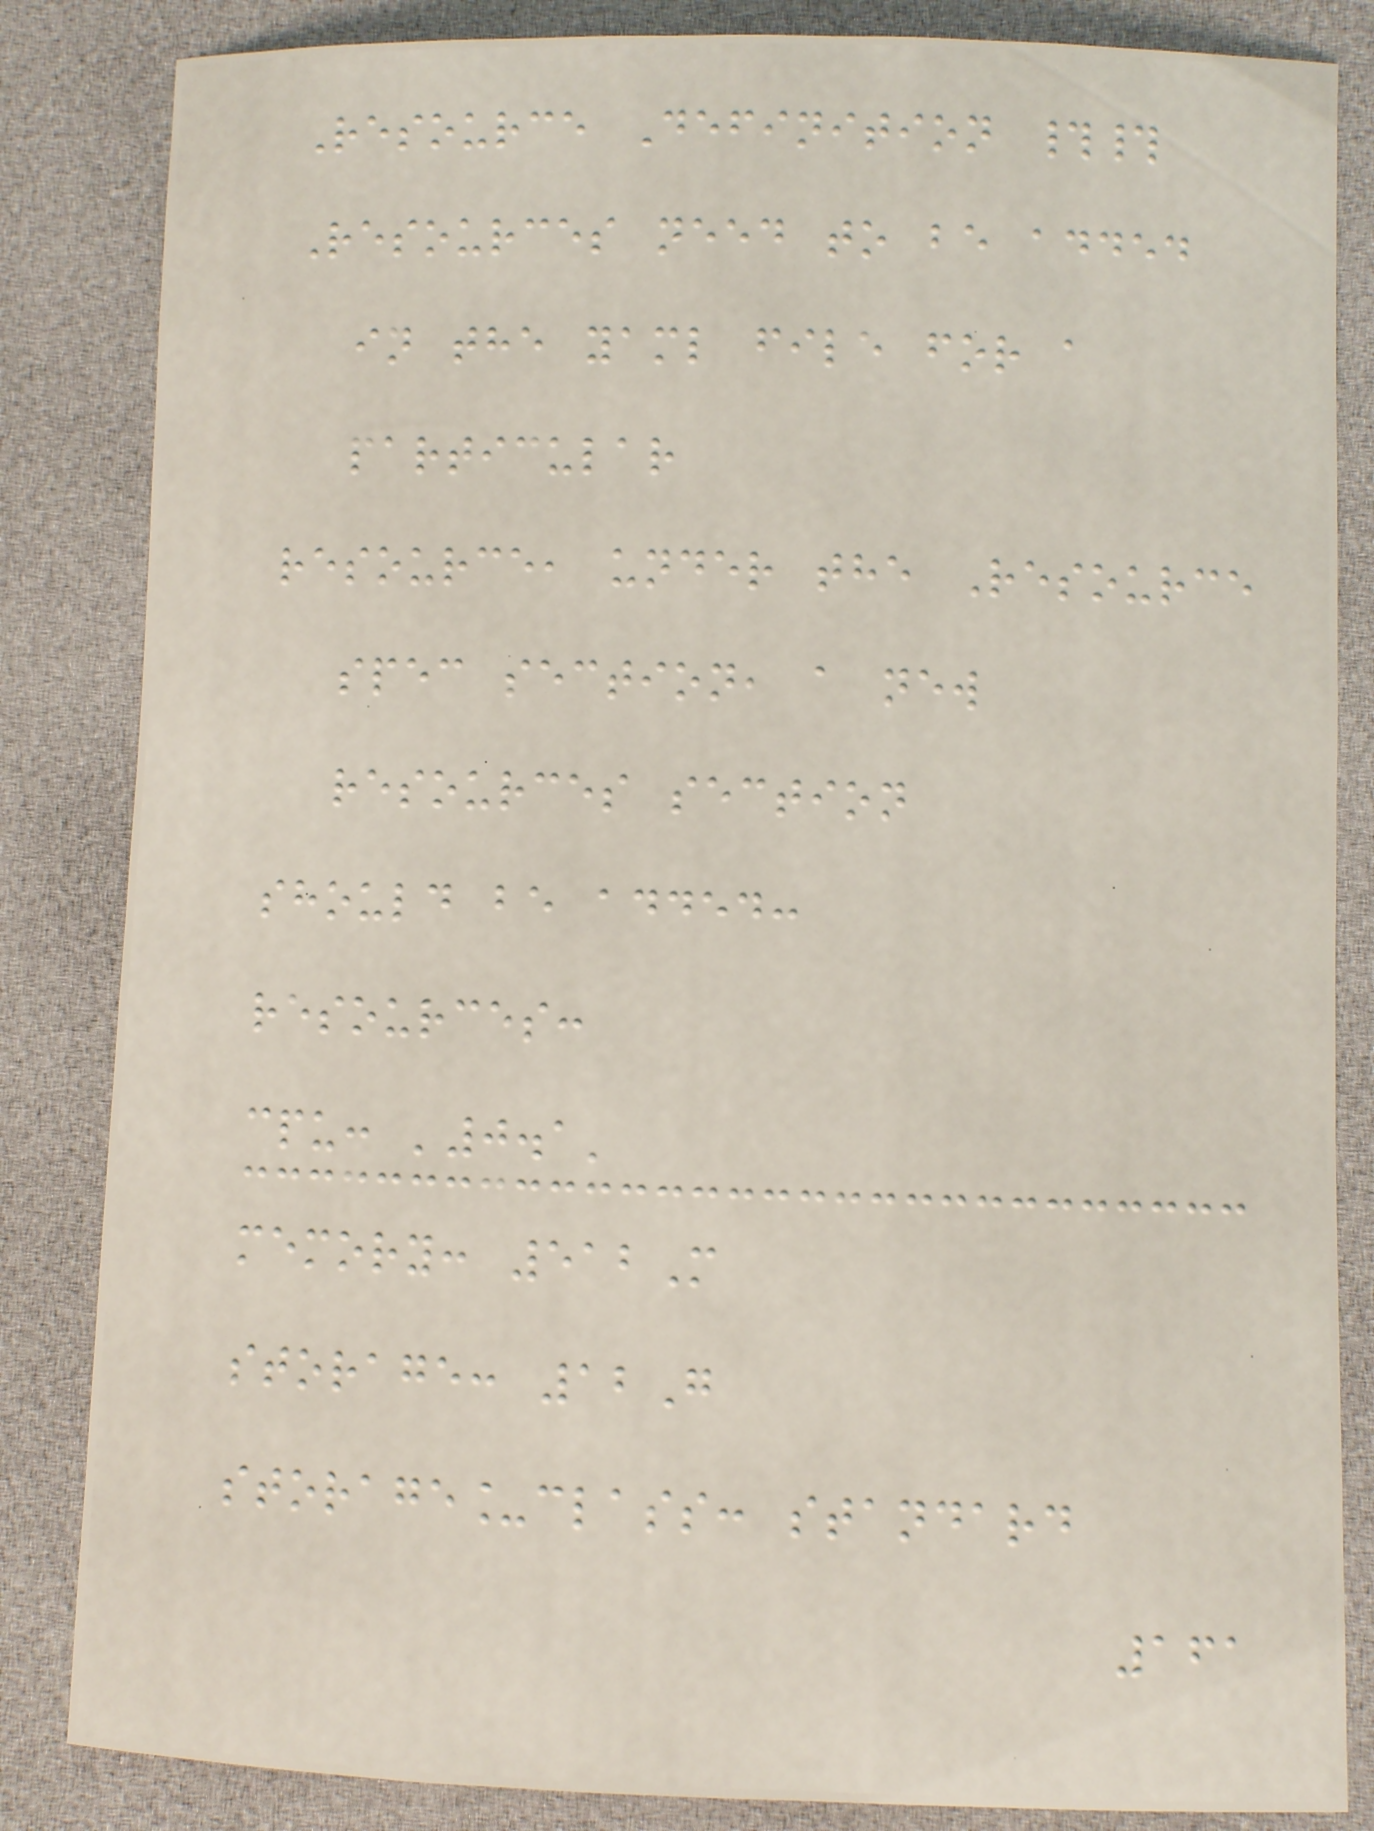Resource Definition ##
Resources need to be added
in the yaml file for a
particular
resource, under the Resource
spec section, a new
resources section
should be added:
resources:
cpu: '0.1'
memory: 512M
storage: 12G
storage_class: standard
161
